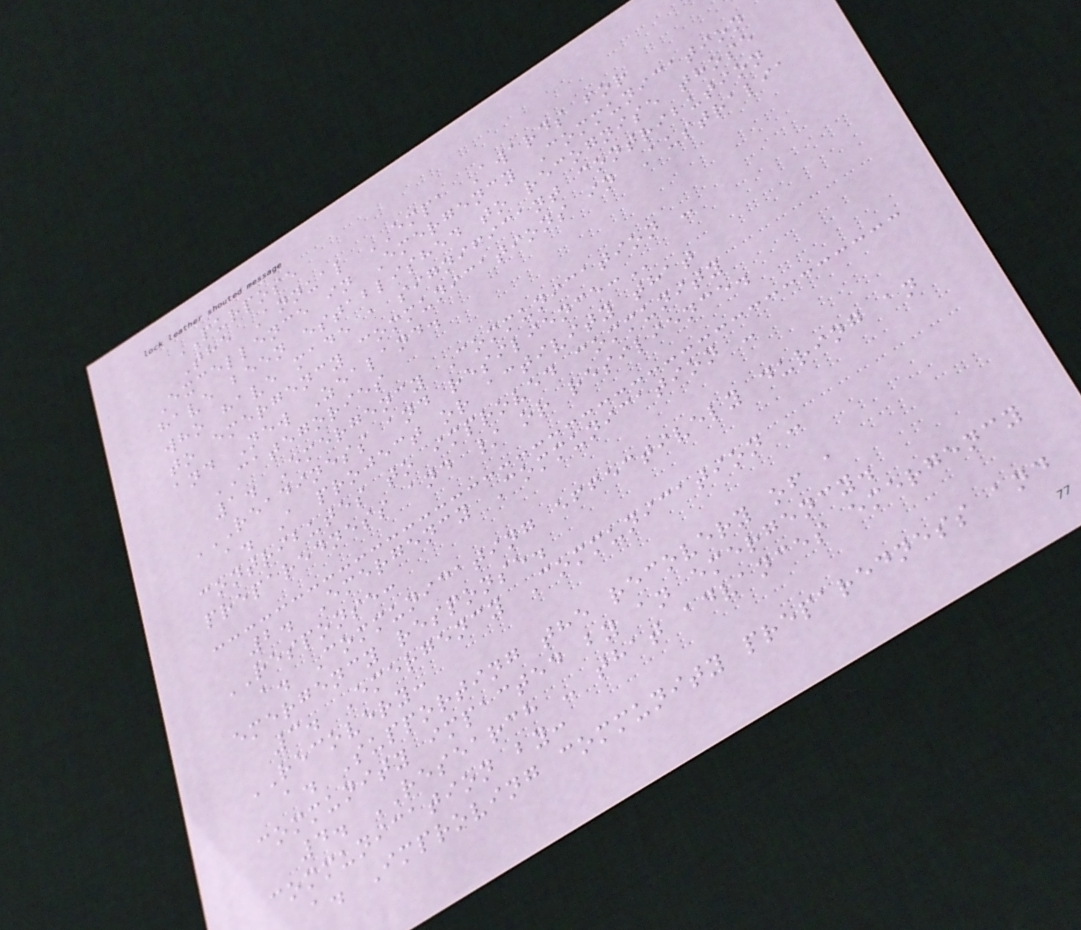PURPOSE
The Annual EMPA Awards for
Excellence in Emergency Communication
have been established to recognise those
who have made a significant contribution
to emergency communications in Australia
and New Zealand.
CATEGORIES
1. Emergency Communication -
READINESS AND RESILIENCE:
a. A project or activity that
contributes to improved community
preparedness and / or resilience.
2. Emergency Communication -
RESPONSE:
a. Communicating effectively during an
emergency response.
3. Emergency Communication -
RECOVERY:
a. Supporting the recovery of a
community impacted by an emergency.
4. RESEARCH - that advances emergency
communication by:
a. Improving community preparedness and
